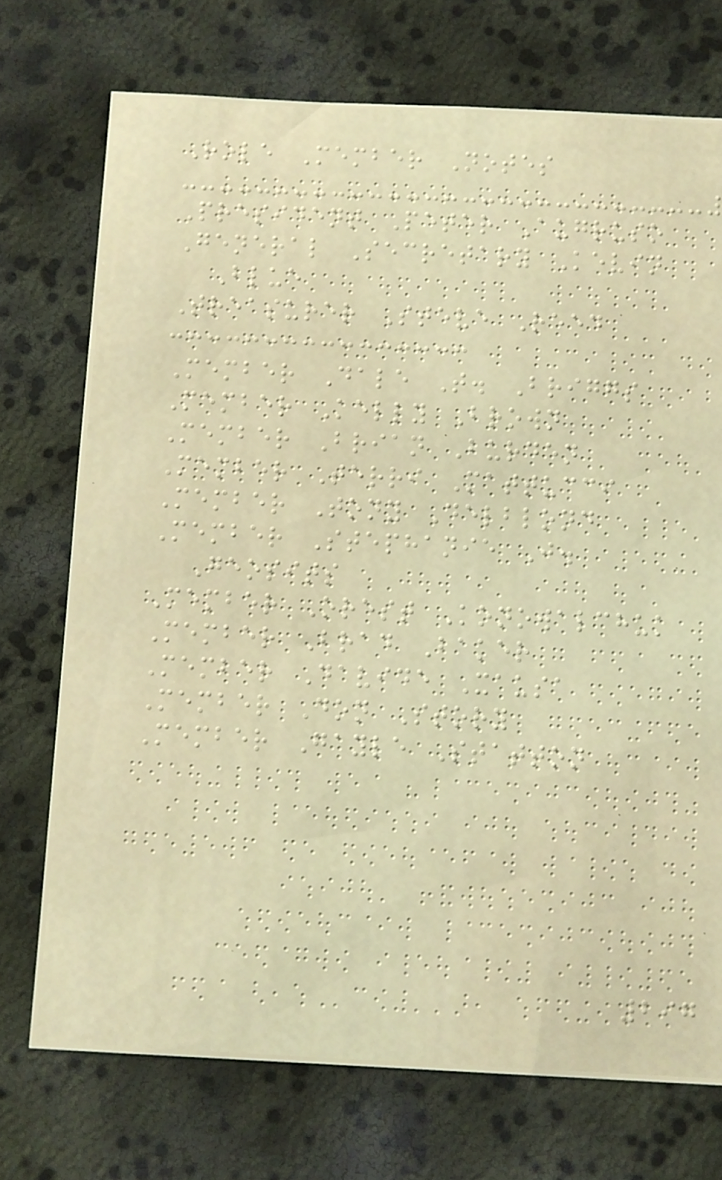Role Member Notes
President Peter Augruso
General Secretary Kevin
Blue
Treasurer Steve Reed
Member Dale T. Briggs
Member Kelly Brown
Member Brian Burden
Member Terri Mattucci
Member Tony Delblond
Member Stephanie J.
Geosits
Member Orest Konowalchuk
Member Brad Baker
Member Davide Xausa
Member Don Story
Member Gayle Statton
297
